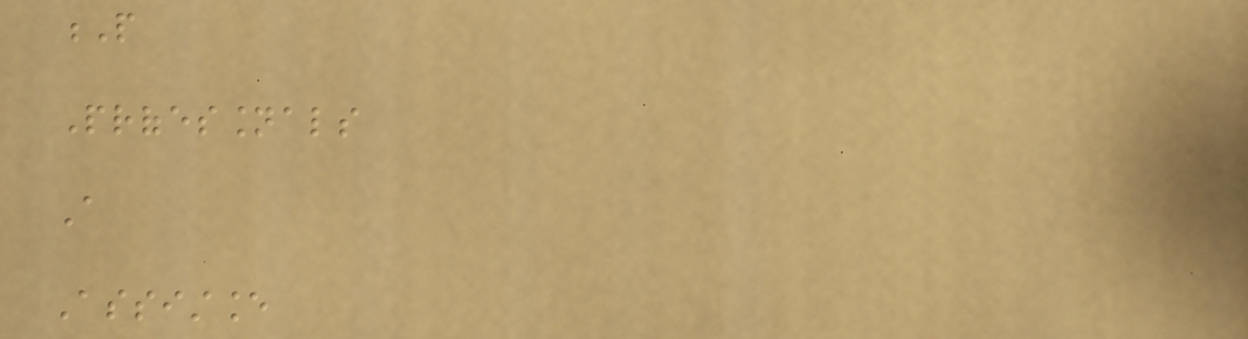P
Professionals
A
Assistance
